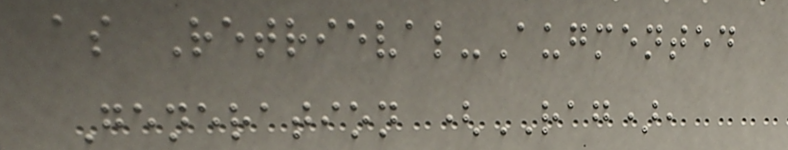as Retrieval-Augmented
Generation (RAG),
